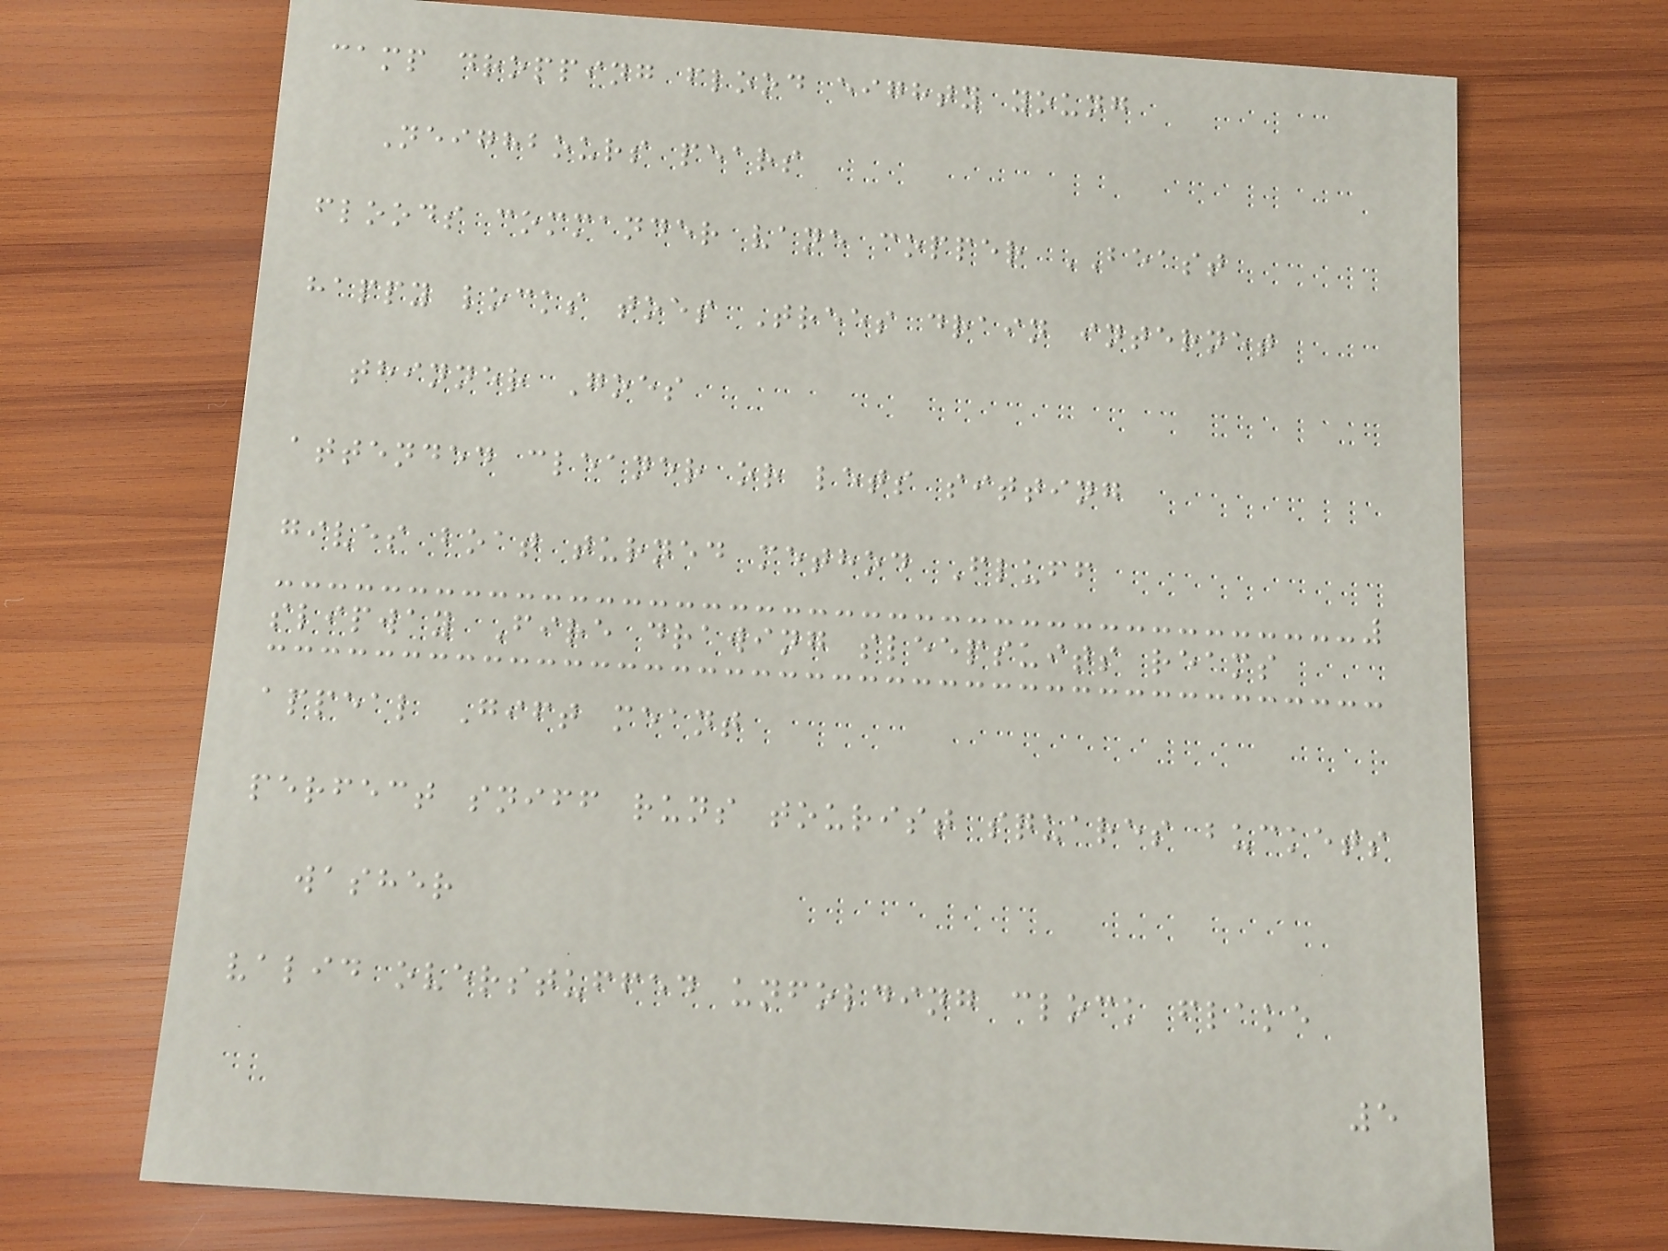camp dropping flood eighty young
Neighbours pears
floods commander vane copper BEAST
happy locks toes Trees drain internet
thinner Goes
attended cleaner or lets sitting
gives boat turned method Fluff
slipway Fire drawing sleepsuits reams
appeal Gift meant
perfect sniff runs tourist squares buckets
washer
valid overstuffed unfolding clock flake
5
